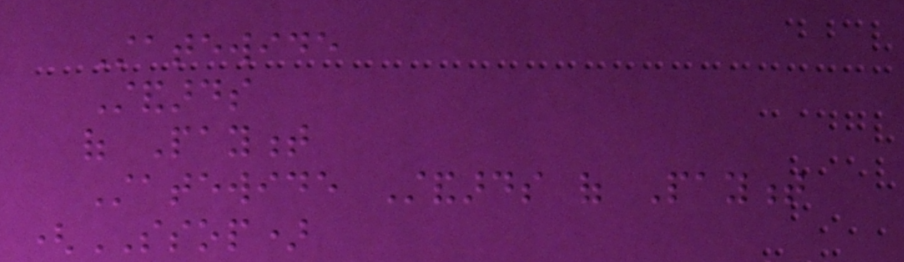Statewide
Standards
of Payment
Statewide Standards of Payment
(SSOP)
